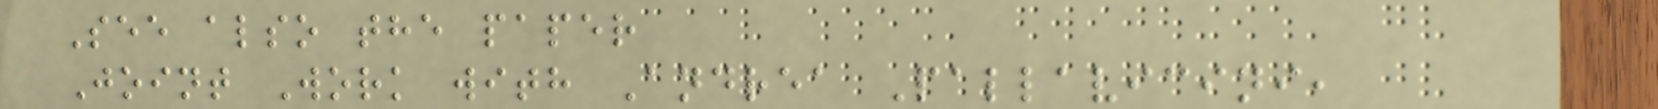See also the paper
Joint Work with Andrea Pallavicini,
